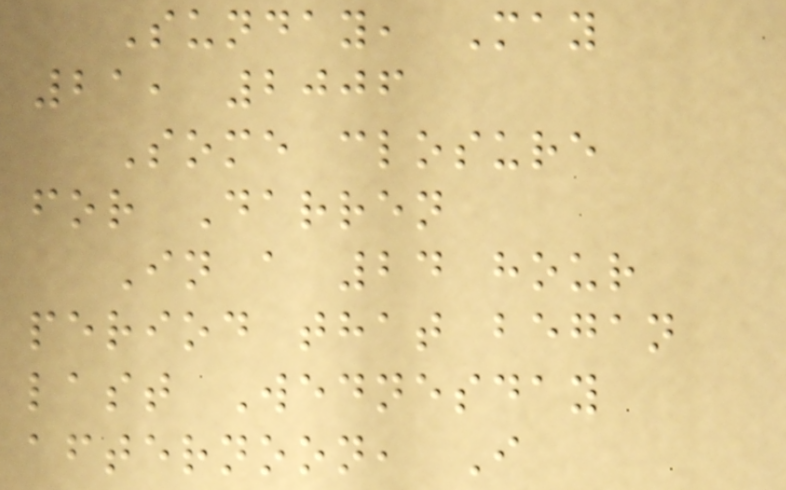Sunday, May
21, 2006
Some closure
for Darren
In a 24 hour
period that began
last Wednesday
afternoon, I
